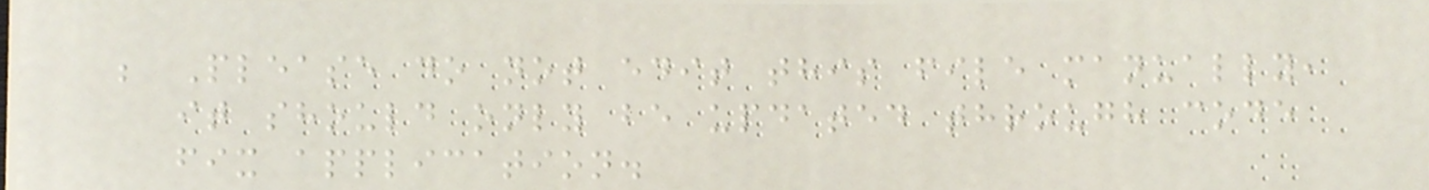; Please do not edit this file manually,
it should only be updated through code
fix application.
